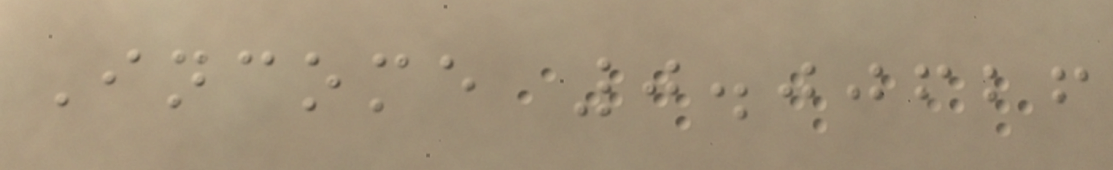Income 0.00626
